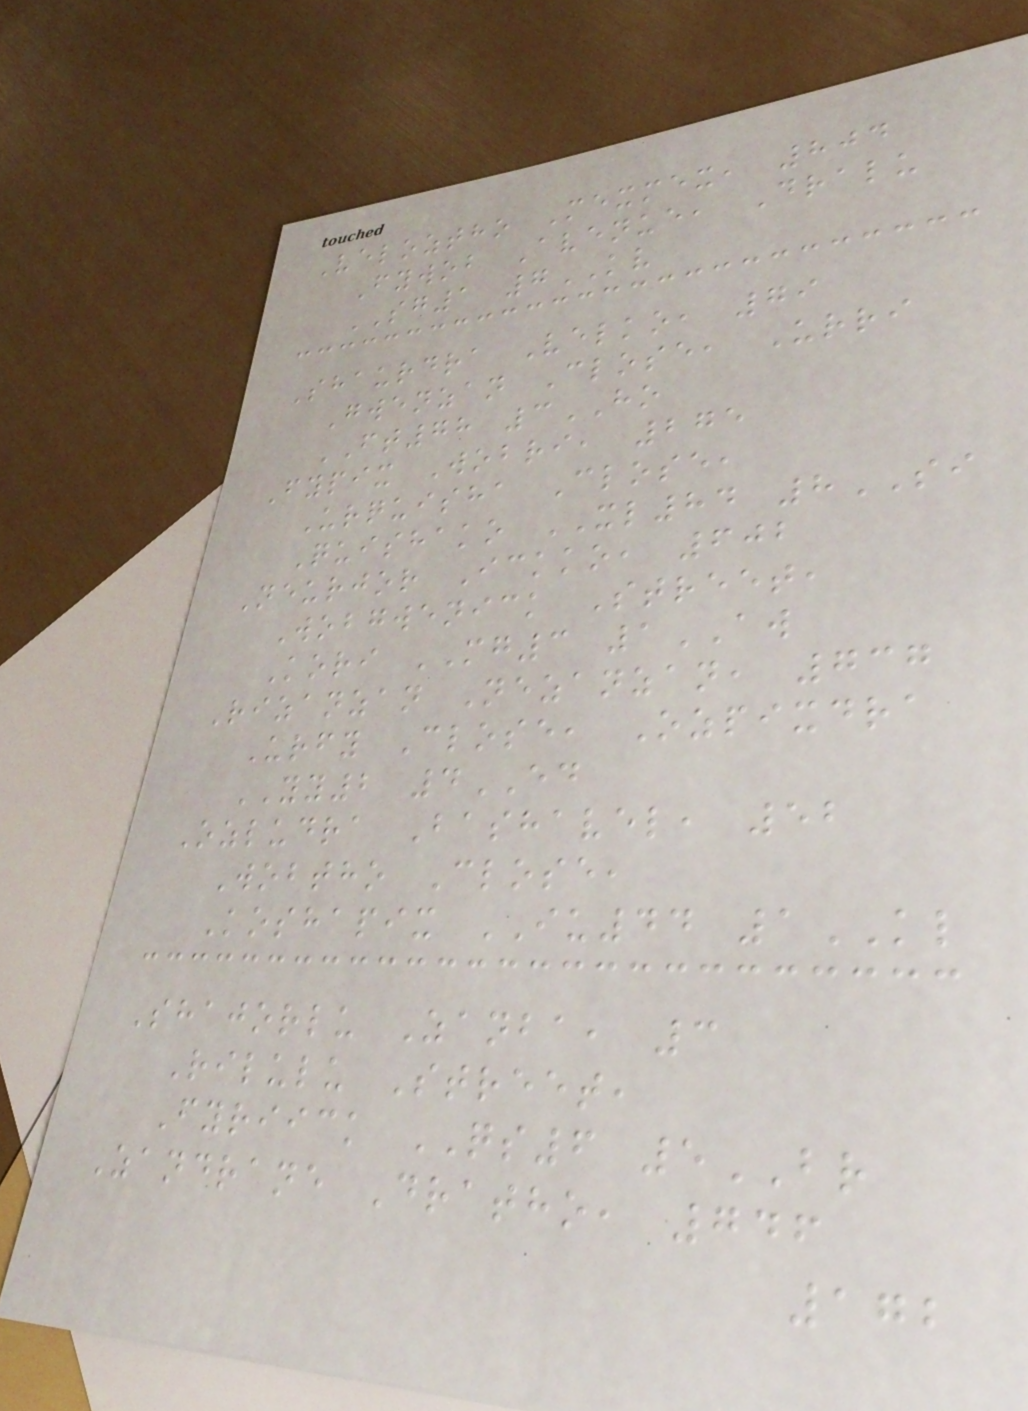Veloztho Mexmex, 804
Fywob Avenue, Dralu
SG1 7KV
Shaurdra Velko, 79
Gwenzan Close, Urri
FT78 3HO
Fypix Wobri, 275
Urquisha Close,
Quishako XL84 8SI
Neurjor Ickko, 602
Wobgwenick Street,
Kori MG3 1AW
Rizanzan Nezanzan, 737
Urfy Close, Ozpixdra
YY2 4ED
Ozludra Bashavel, 52
Wobtho Close,
Koshapix IU44 1KL
Shajorlu Zanba, 3
Rilulu Street,
Fyriick QS6 5BR
Zandrane Dratho, 746
172
